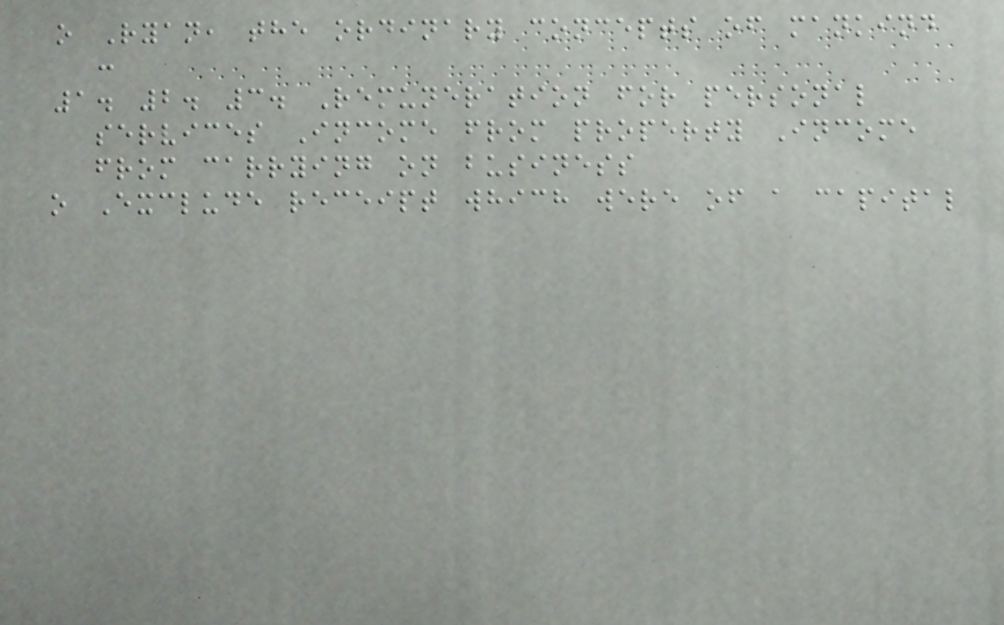o Ryan, the ordinary concepts of mankind
:
1. 2. 3. Remuneration for personal
services Income from property Income
from carrying on business
o Exclude receipt which were of a capital
